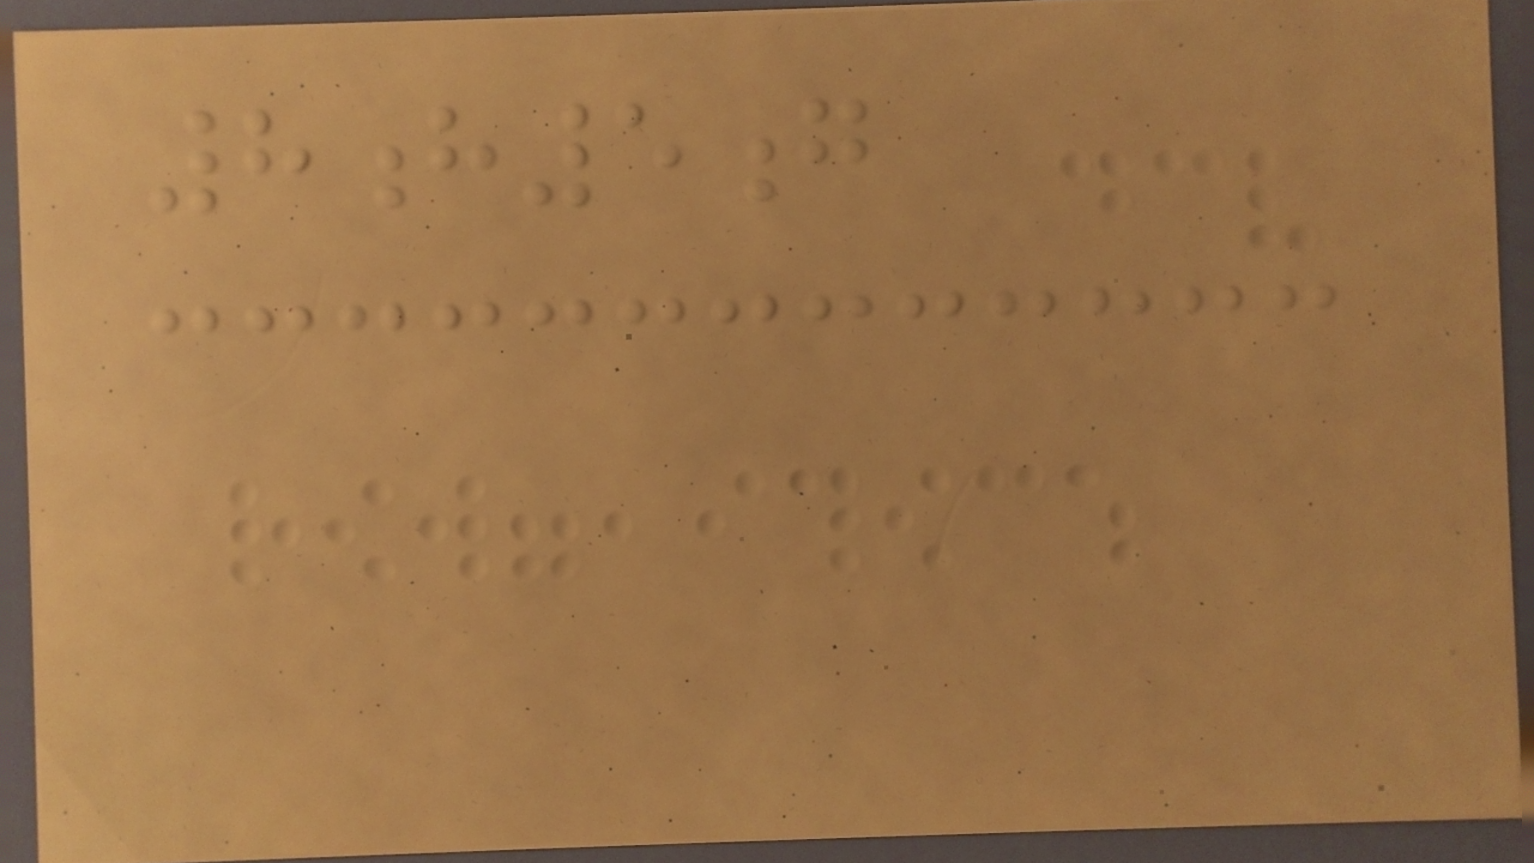8h5g
